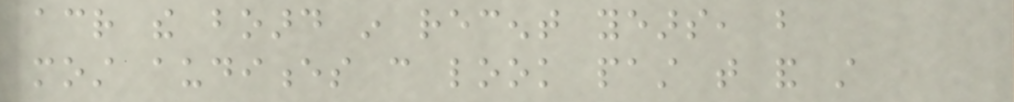across the board in recent years, but
most audiences can look past that and still
